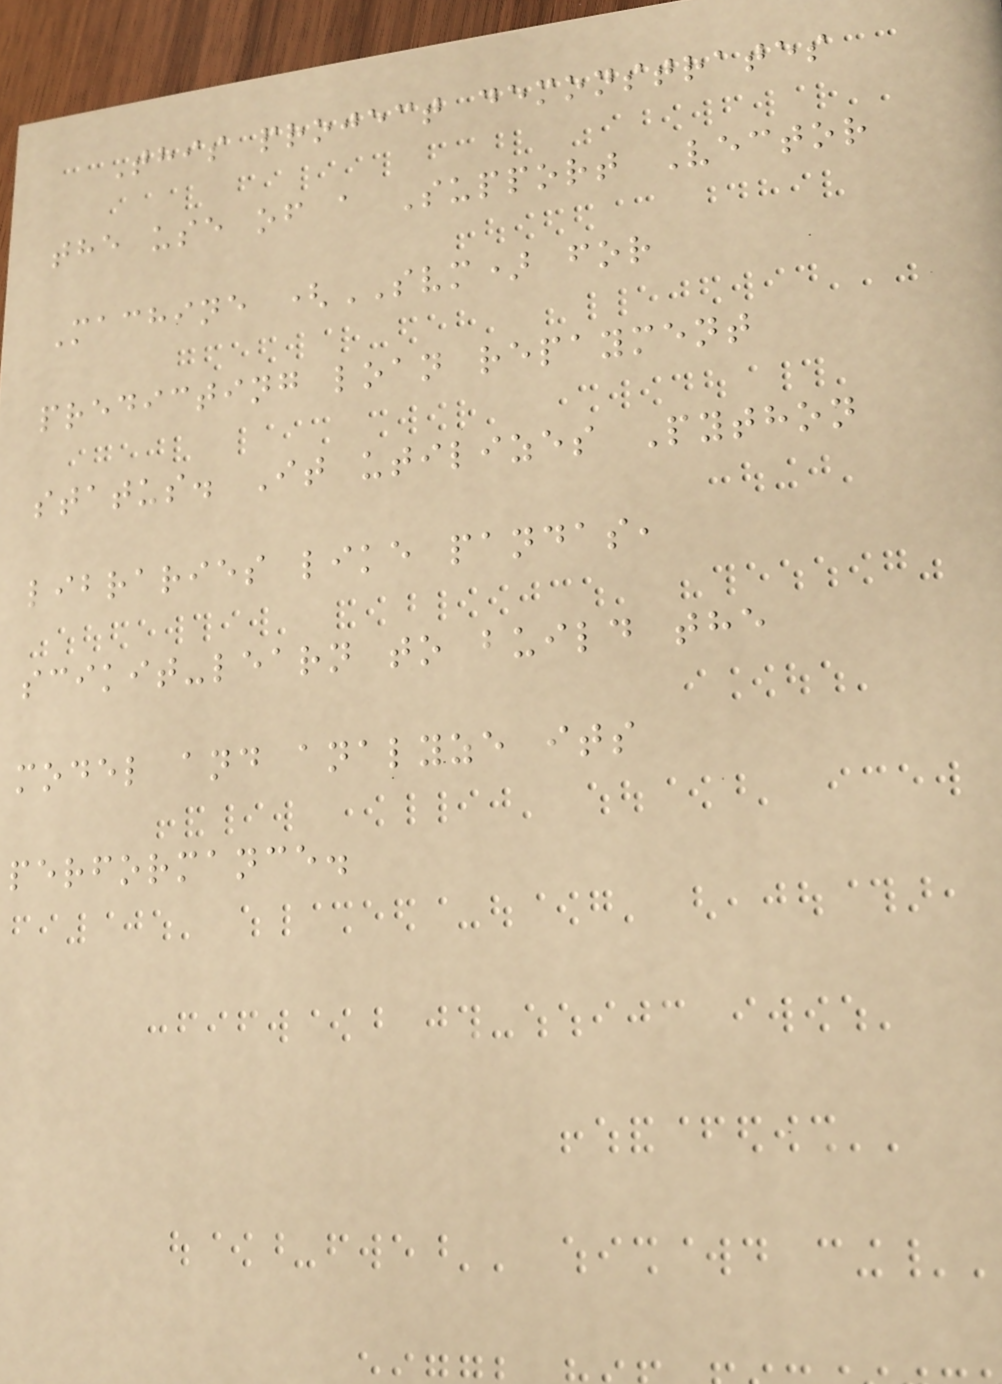This project demonstrates
the use of a Support Vector
Machine (SVM) for
predicting loan repayment
status. It utilizes Python
libraries like pandas,
scikit-learn to build the
model and analyze its
performance.
